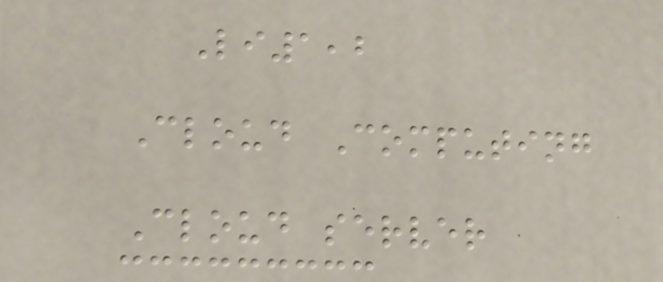Li1,2
Cloud Computing
Cloud server
